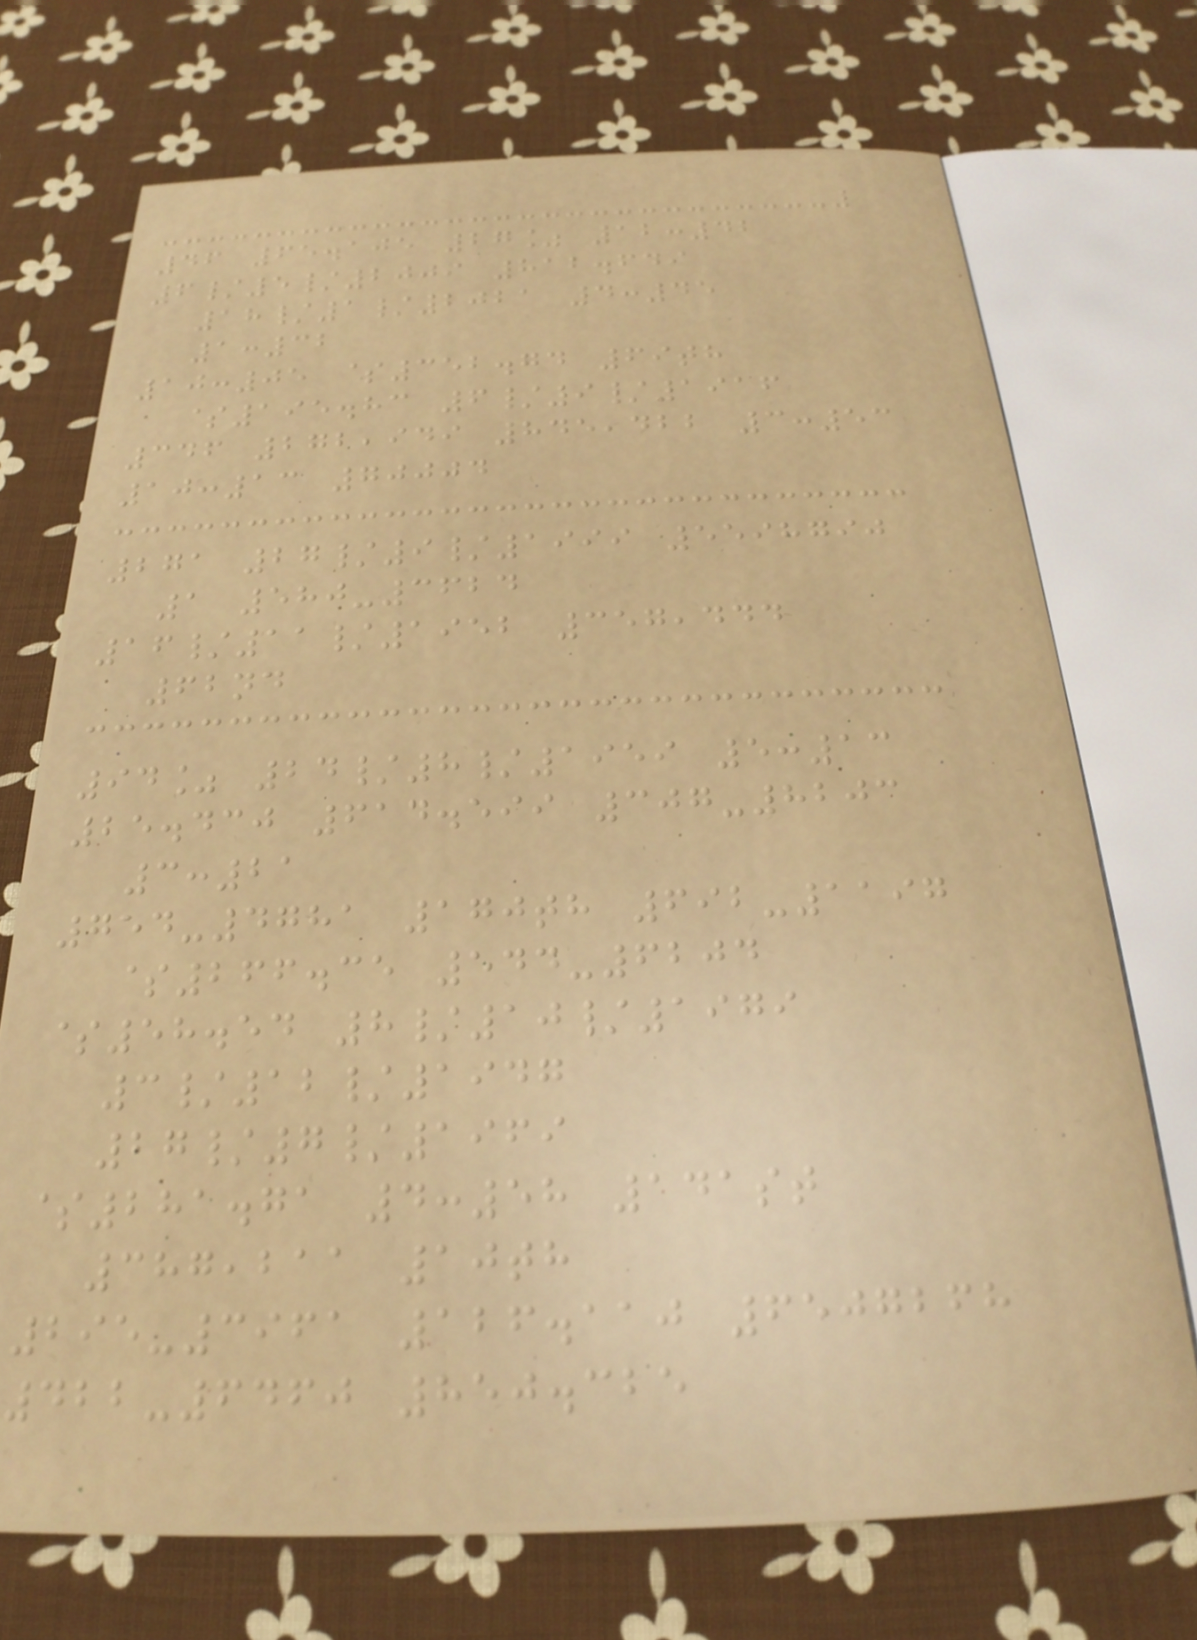46 65.105 27% 12:42
6/5/2009 812.649
18/1/2021 4:45
1:32
10:05 $352.74 69th
$195.83 6/9/1916
346 272,949 845,422 3:53
10:13 70004
271 27/9/1999 5598790
1 580-3624
16/11/1952 357,444
62nd
94% 24/8/1959 5:13
25.430 614.599 307-8203
3:21
754-4781 170th 692-1197
$266.35 544-6204
$58.54 8/10/1979
3/12/1947
27/7/1969
$281.71 4:58 141st
387,211 10th
295-3961 126.110 6507268
422-6460 850.325
